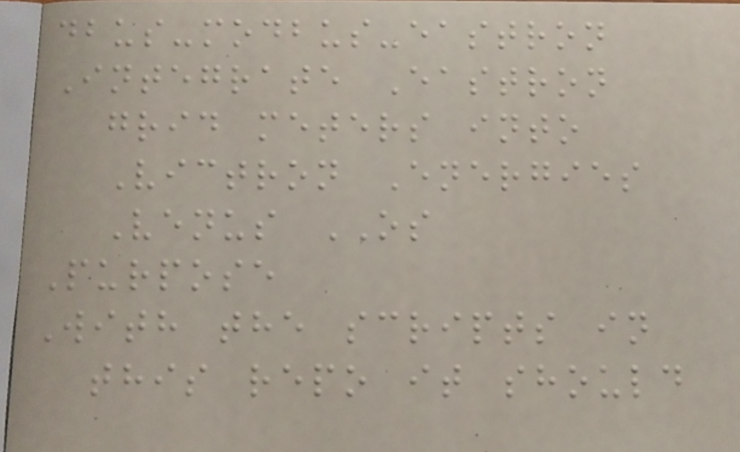dbus-modbus-eastron
Integrate Eastron
grid meters into
Victron Energies
Venus OS
Purpose
With the scripts in
this repo it should
